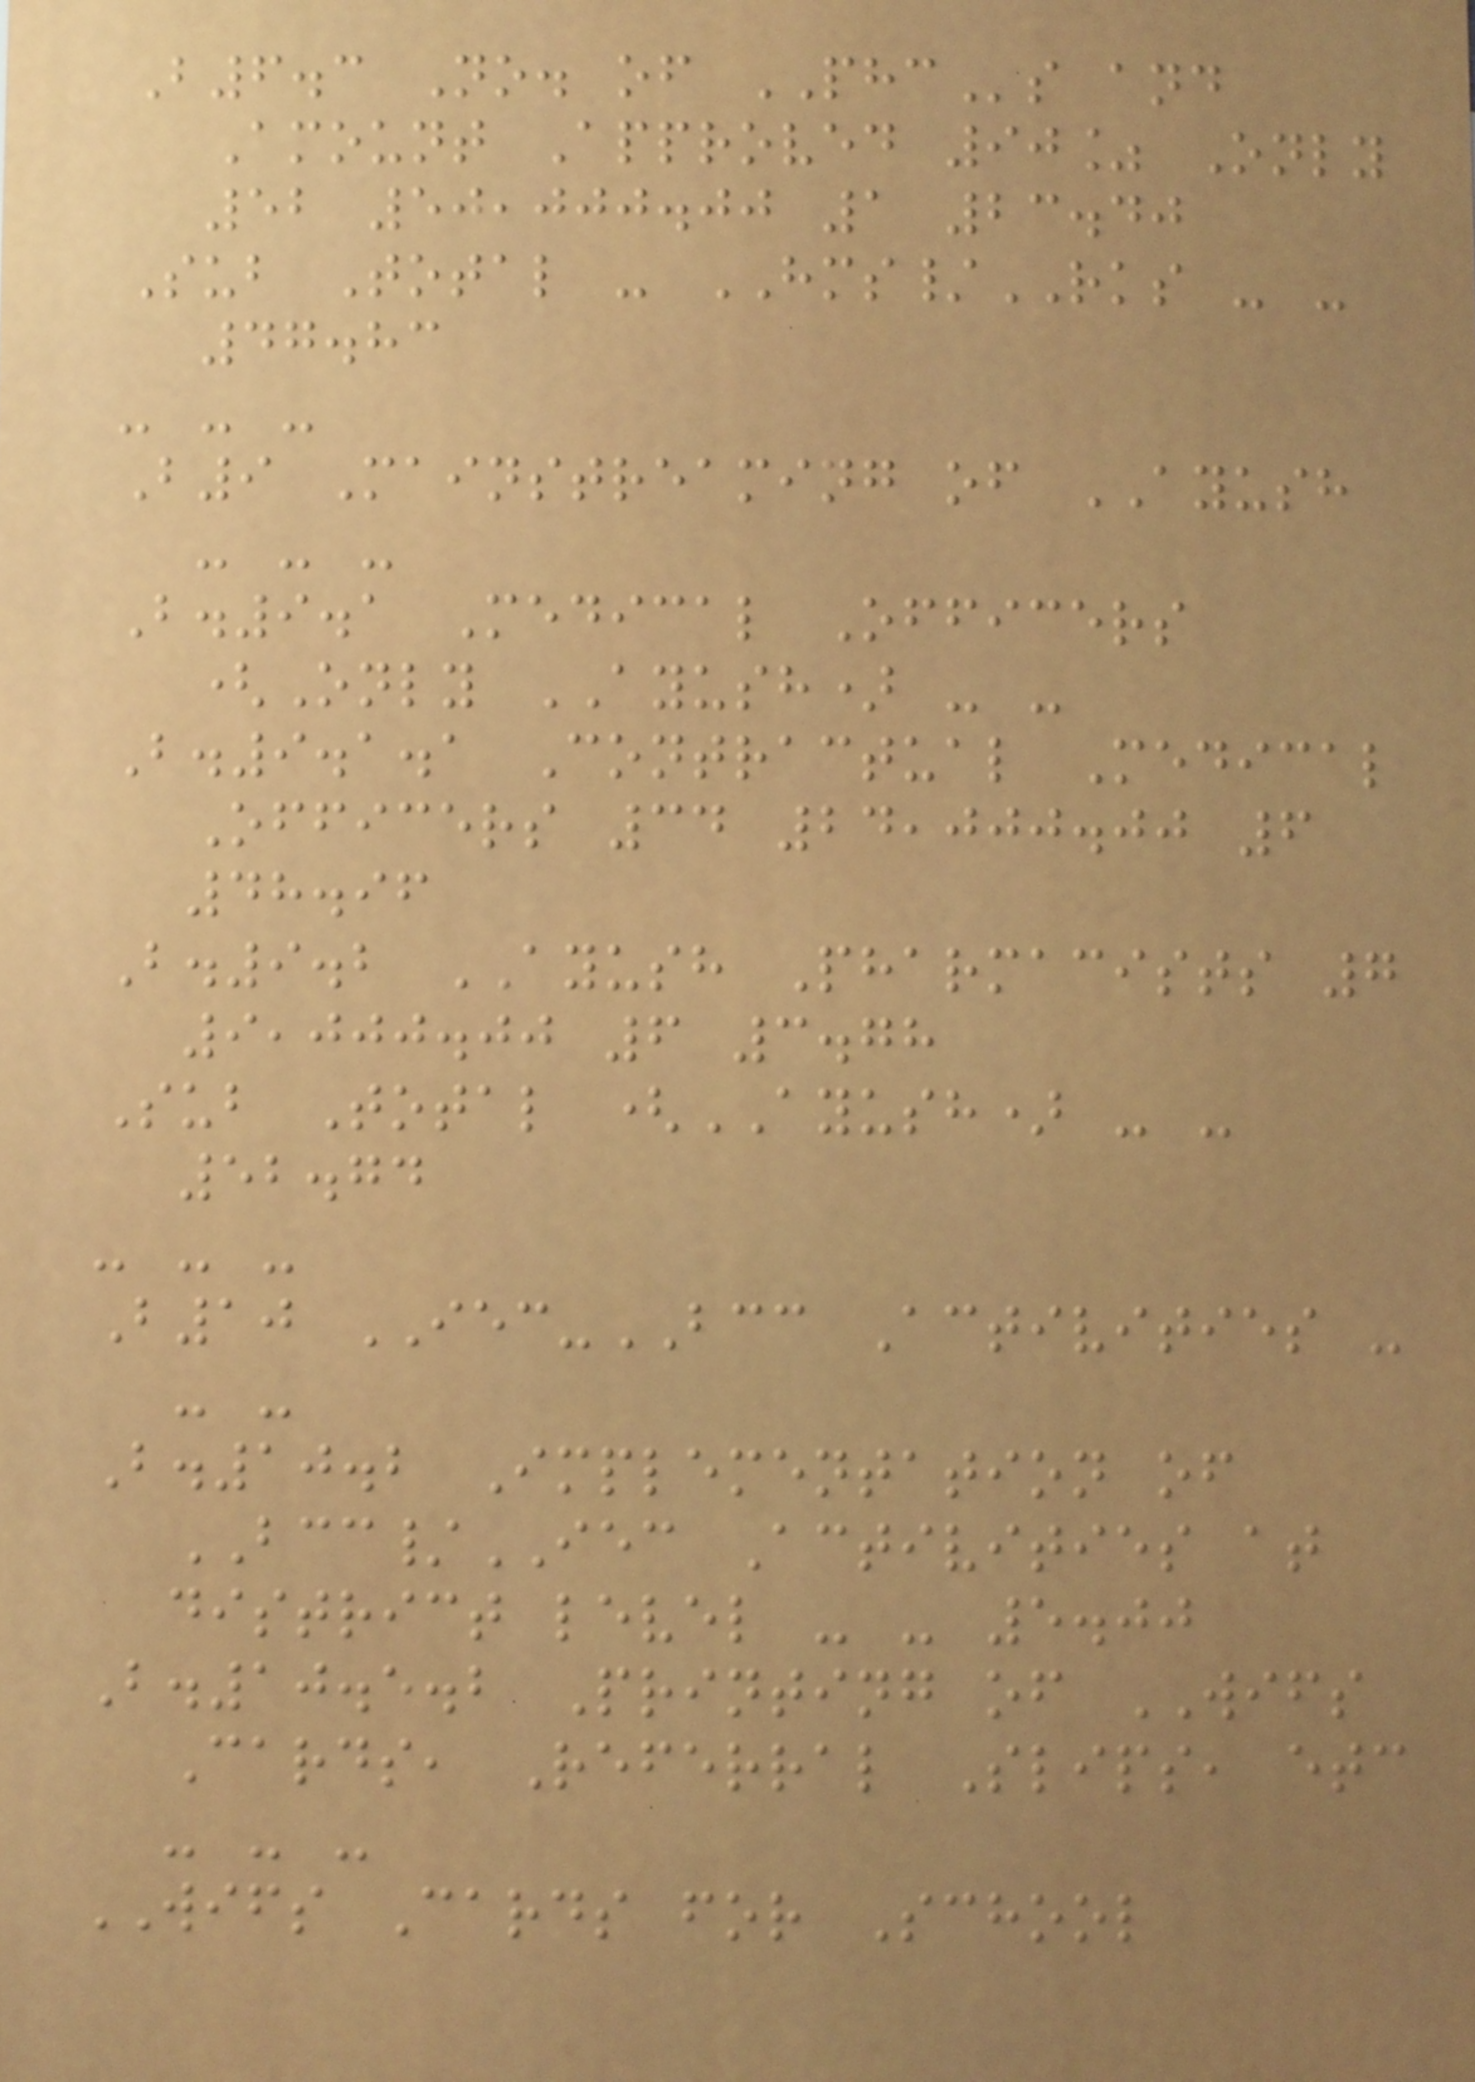B6.3 No. of PHCs and
Amount Approved 90% Only
52 50,000.00 1 23.40
Sub Total - HMS/RKS - -
47.83
- - -
B9 Mainstreaming of AYUSH
- - -
B.9.1 Medical Officers
(Only AYUSH) - -
B.9.1.1 Contractual Medical
Officers 34 24,000.00 6
48.96
B.9.2 AYUSH Pharmacists 7
9,000.00 6 3.78
Sub Total (AYUSH) - -
52.74
- - -
B10 IEC-BCC Activities -
- -
B.10.2 Implementation of
BCC/IEC Activities at
district level - - 5.00
B.10.5.2 Printing of WIFS
Cards, Referral Slips, etc
- - -
WIFS Cards for School
